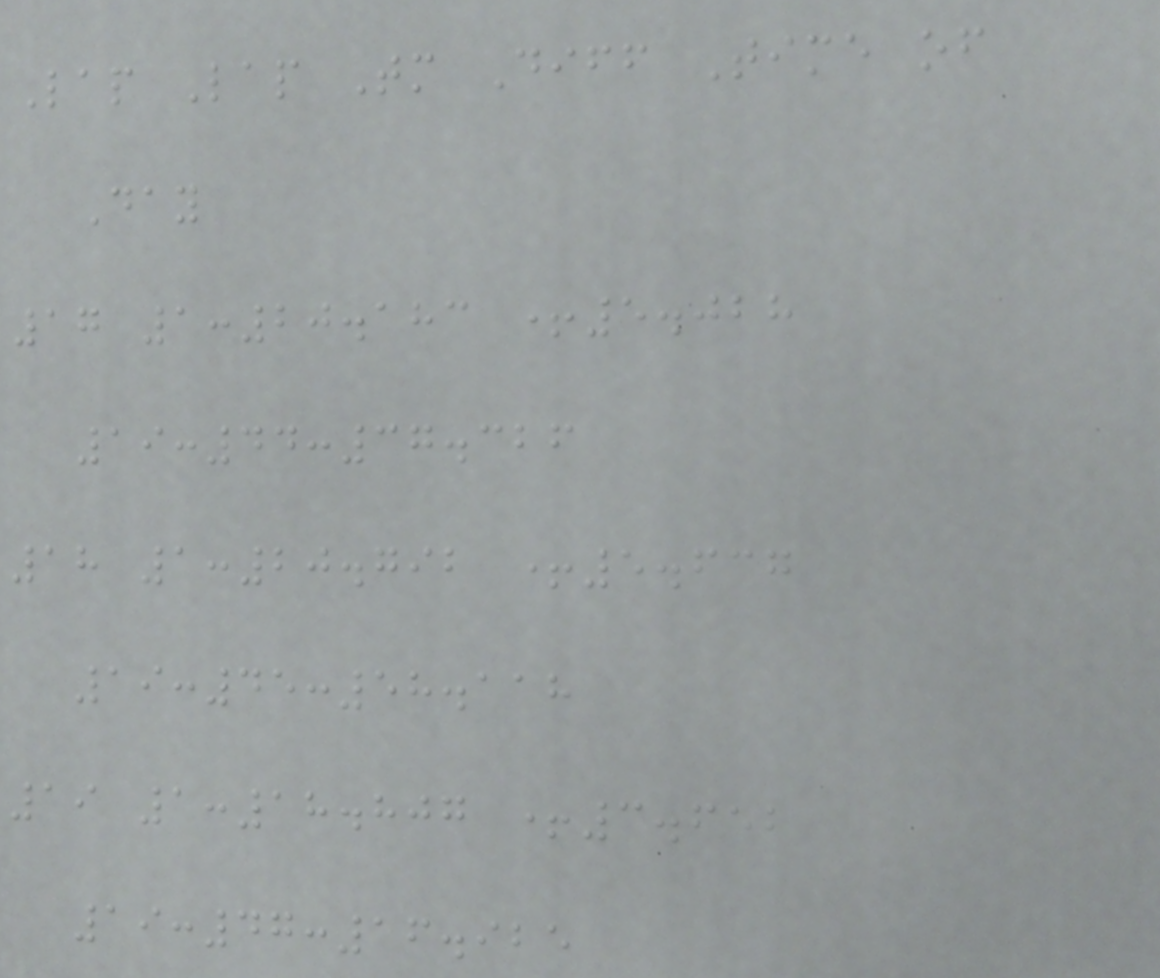Lap Lap Tm Diff Time of
Day
17 1:20.183 +5.028
19:44:37.326
18 1:20.792 +5.637
19:45:58.118
19 1:18.807 +3.652
19:47:16.925
